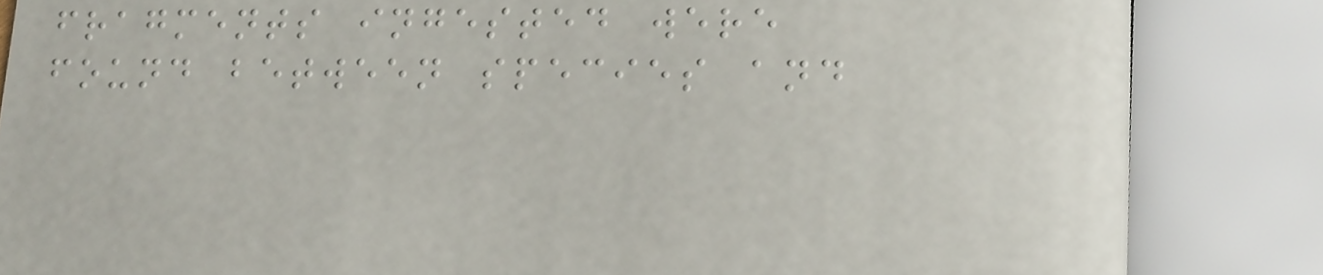fragments ingested were
found between species and
